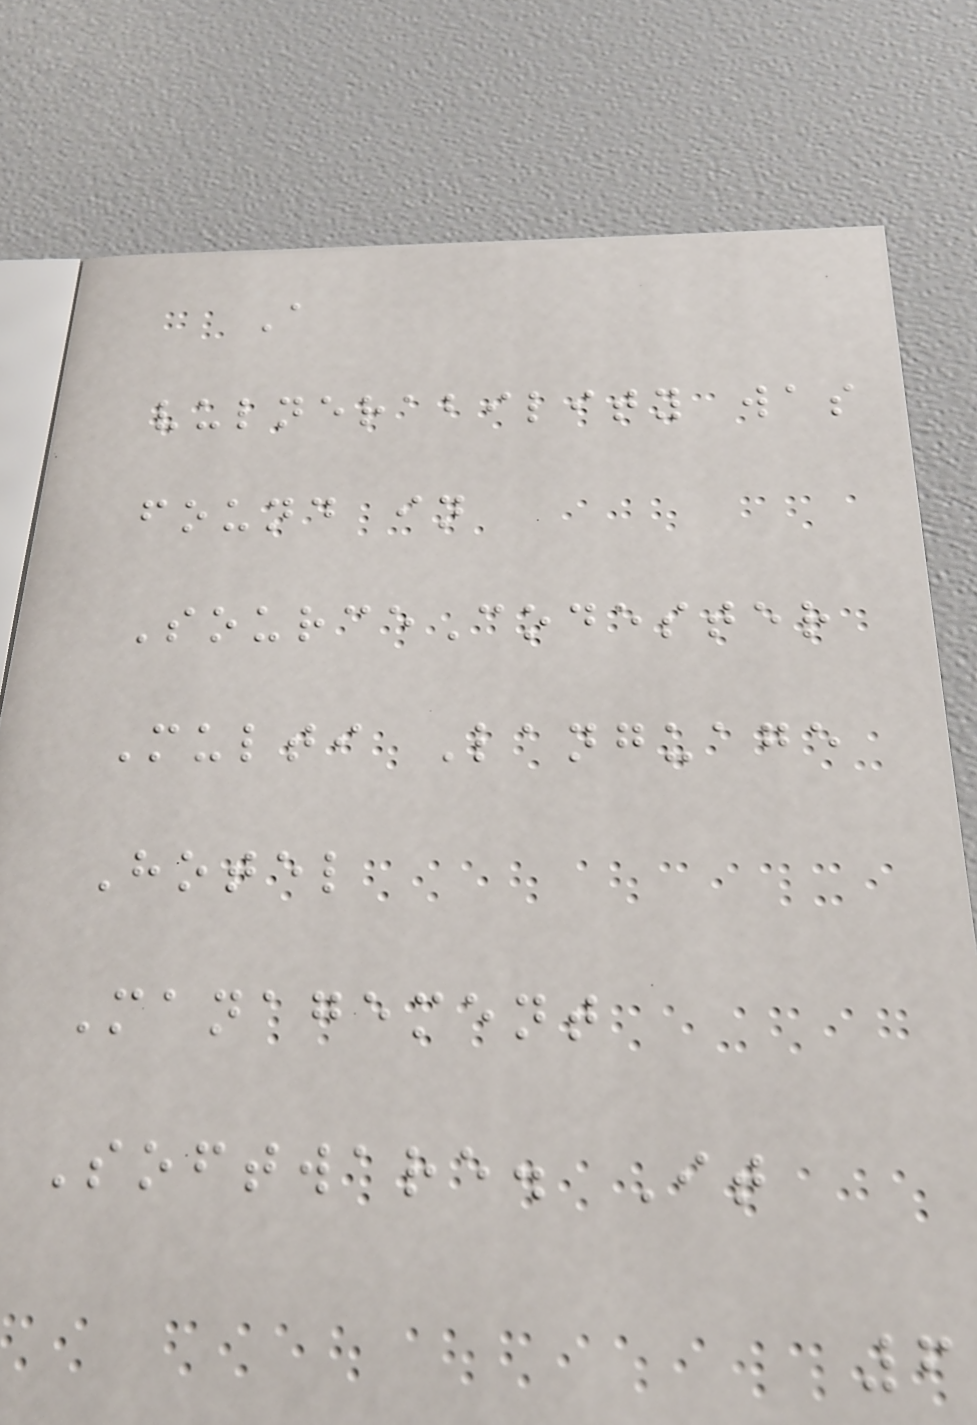A
vulnerability was
found in
SourceCodester
Multi Language
Hotel
Management
Software. It
6
